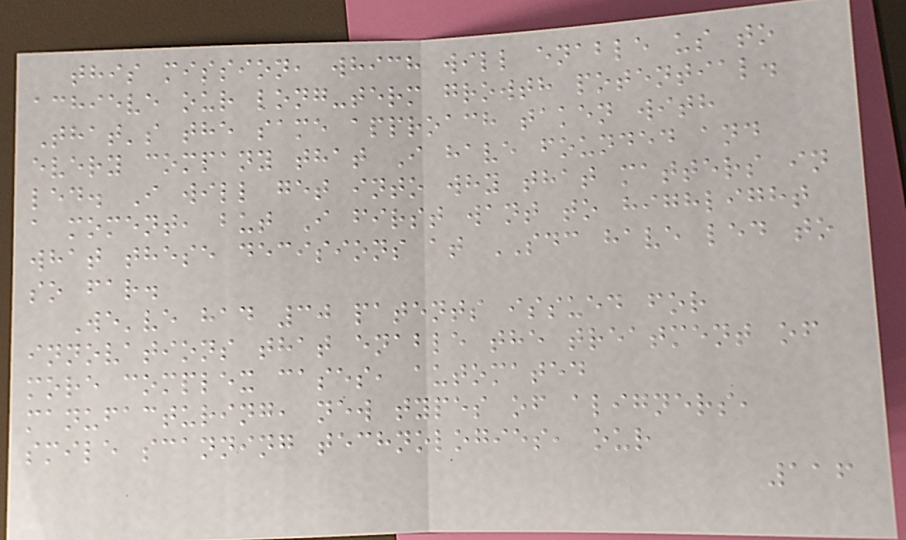this mission, which will enable us to
achieve our long-term growth potential.
That's the same approach taken with
every company that I have founded and
led. I will get into why that matters in
a moment, but I first want to highlight
what these decisions at SDC have led to
so far.
We've had 30 patents issued for
innovations that enable the treatment of
more complex cases, automated
manufacturing, new types of aligners,
smile scanning technologies, our
116
